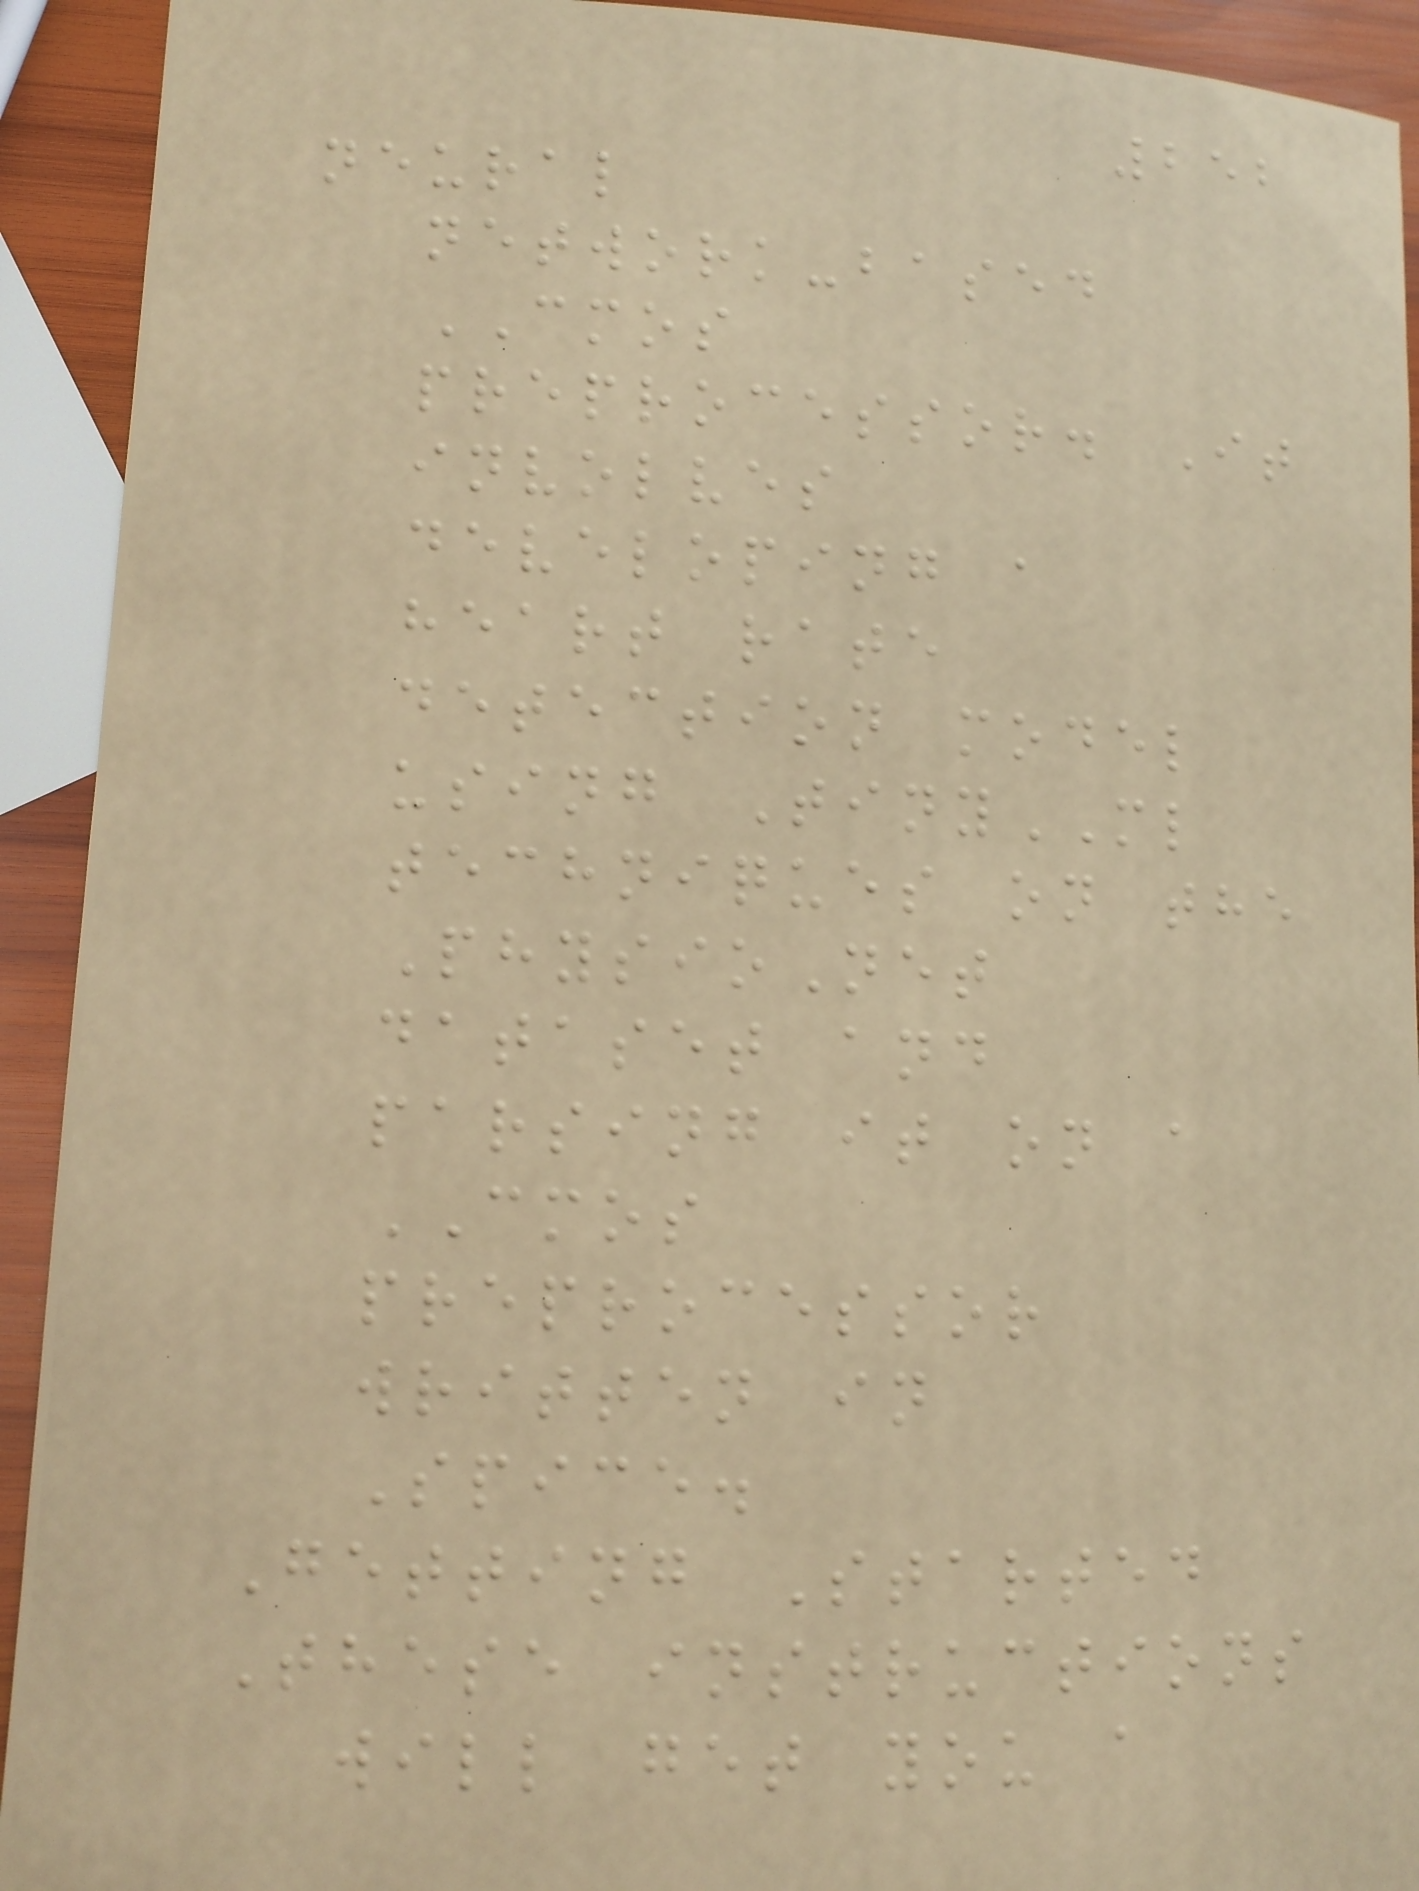252
neural
network-based
CMOS
preprocessor. It
involves
developing a
heart rate
detection model
using TinyML
techniques on the
PhysioNet
dataset and
parsing it on a
CMOS
preprocessor
written in
Spice.
Getting Started
These instructions
will get you a
